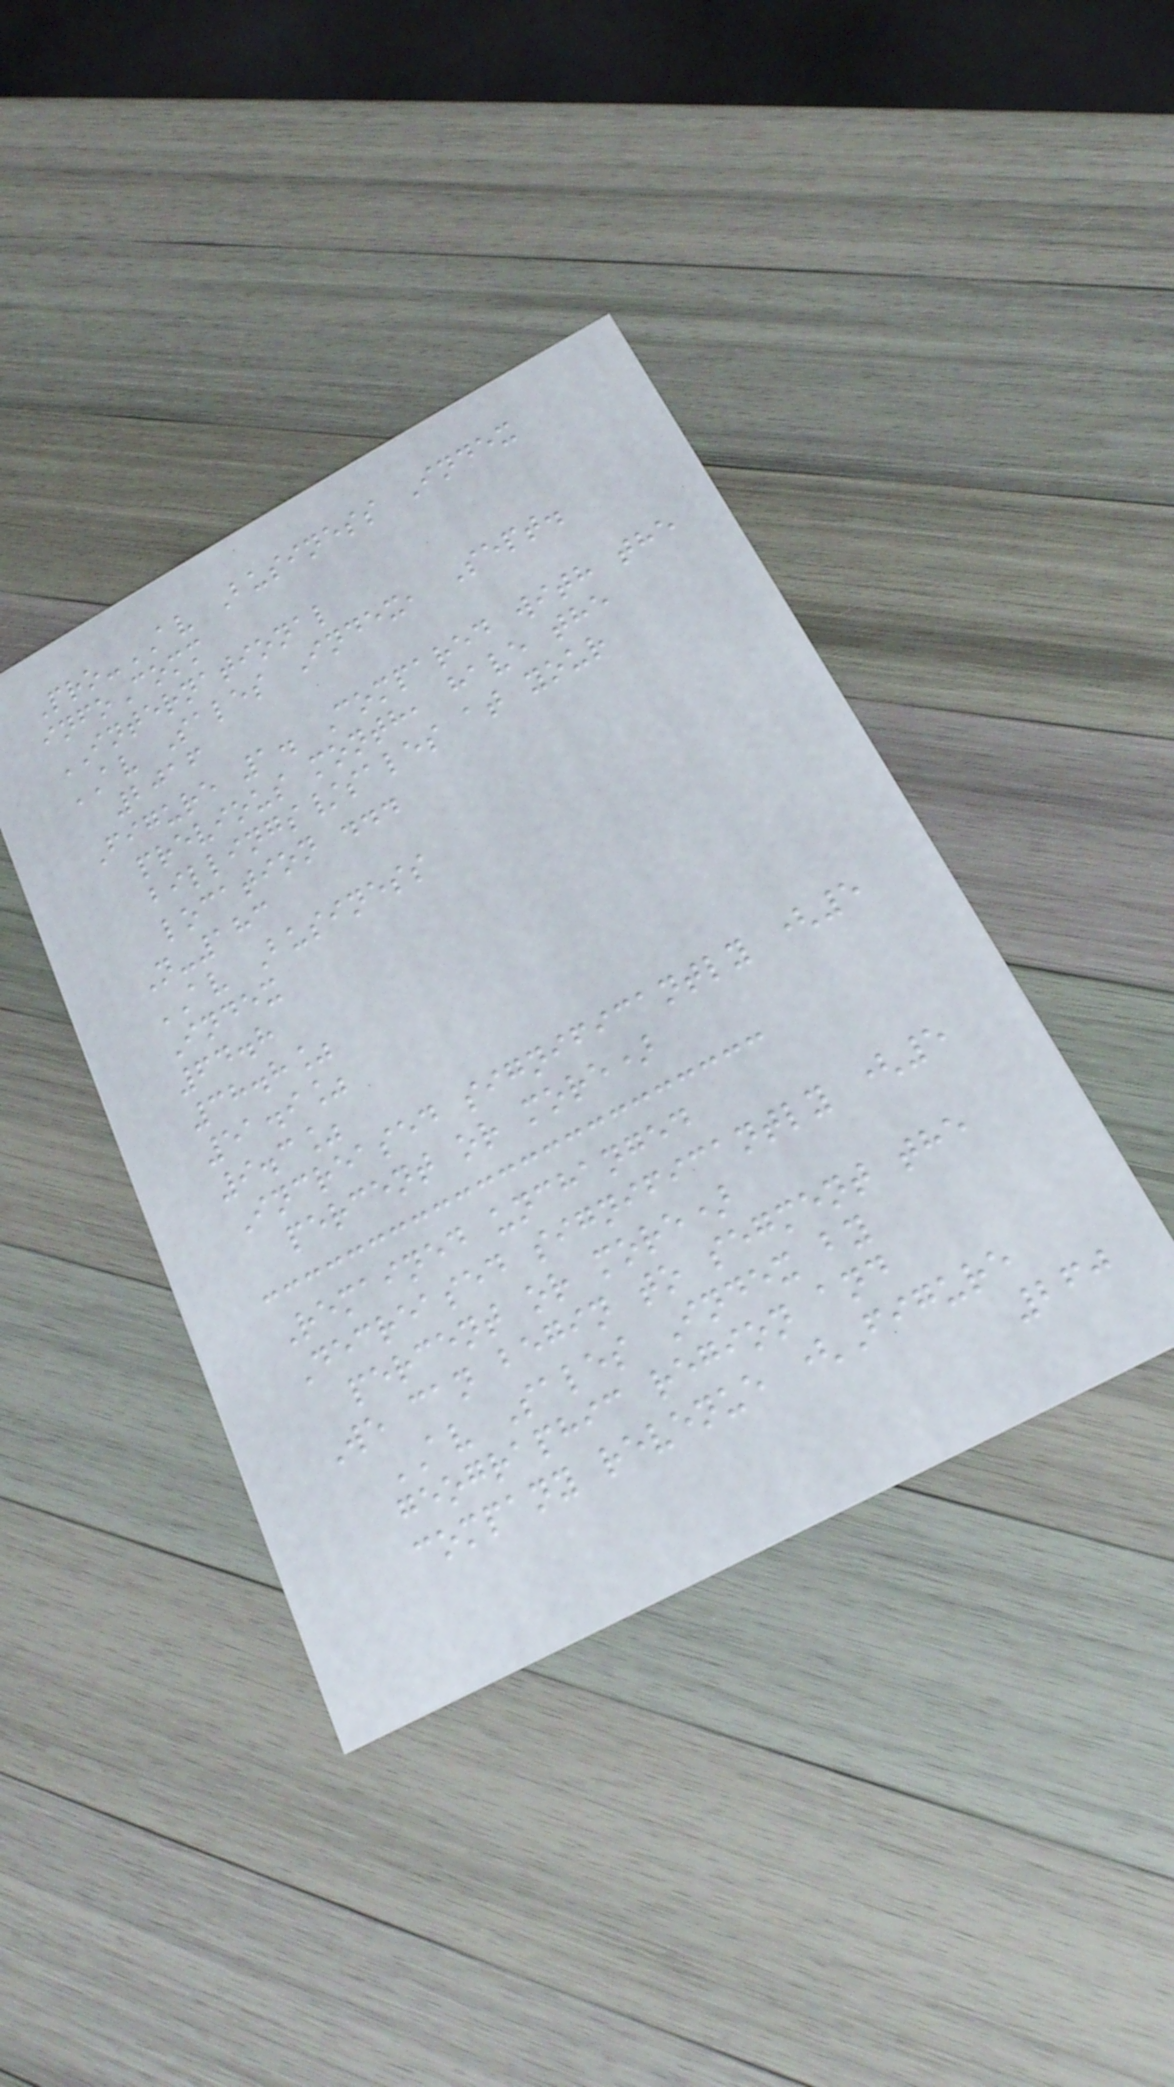Pro-AV Business Index
infoComm
INTERNATIONAL
AV Sales Index, Sept.
2016
Figure 1. Compared with the
previous month, have the
billings/sales at your
location ...
N-183
AV Business
Index
64.8
38.8%
51.9%
9.3%
Increased significantly (5
percent or more)
Remained unchanged
Decreased significantly (5
percent or more)
We can begin to segment the
AV Sales Index by
geographic region and
company revenue (Figure
260
